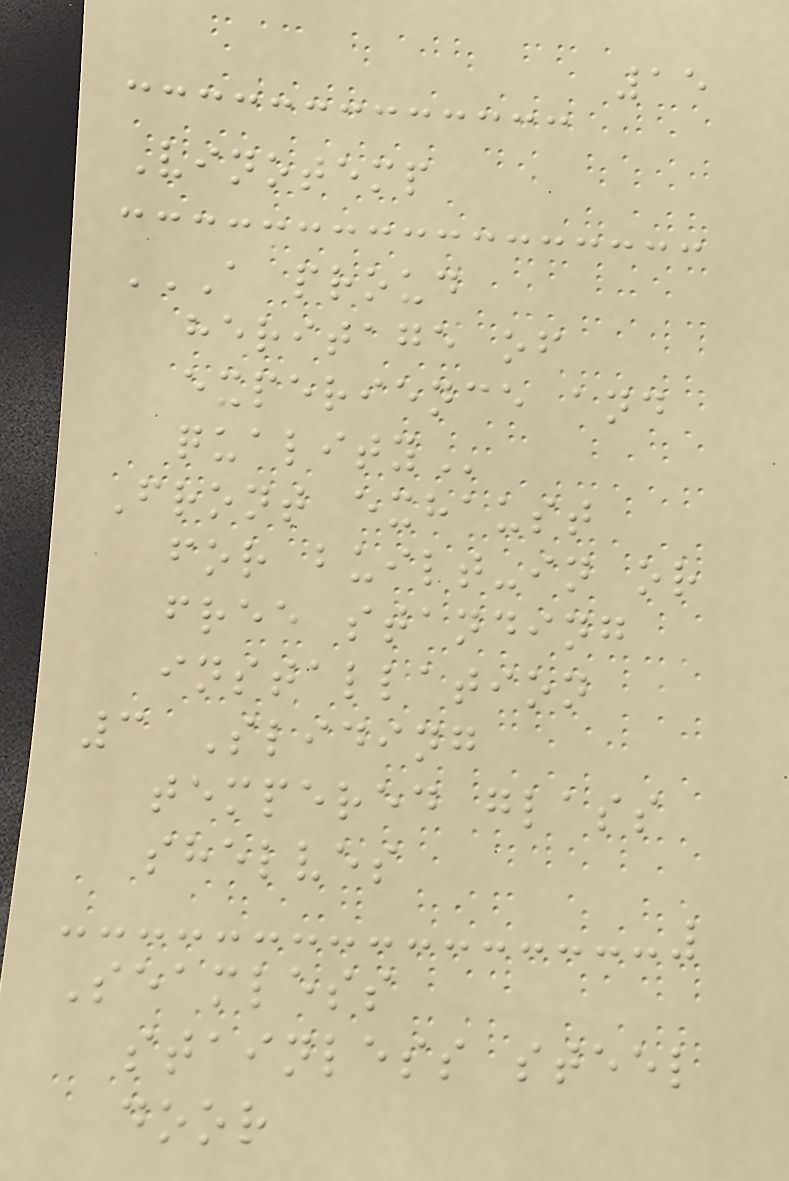15
Vinotemp
A PROUD
HERITAGE OF
EXPERIENCE AND
QUALITY
Front exhaust
for built-in or
free standing
installation
3 Sliding
tempered glass
shelves
Seamless
stainless steel
door
